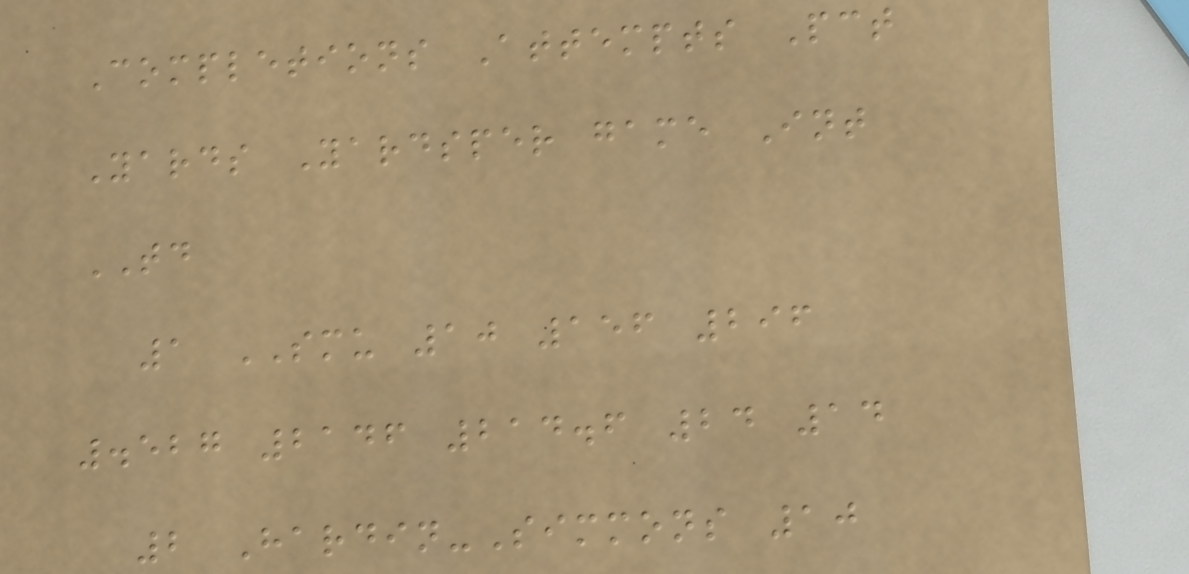Completions Attempts Pct
Yards Yardsper game Int
TD
1 SMU 10 156 296
.527 2146 214.6 24 14
2 Hardin-Simmons 10
